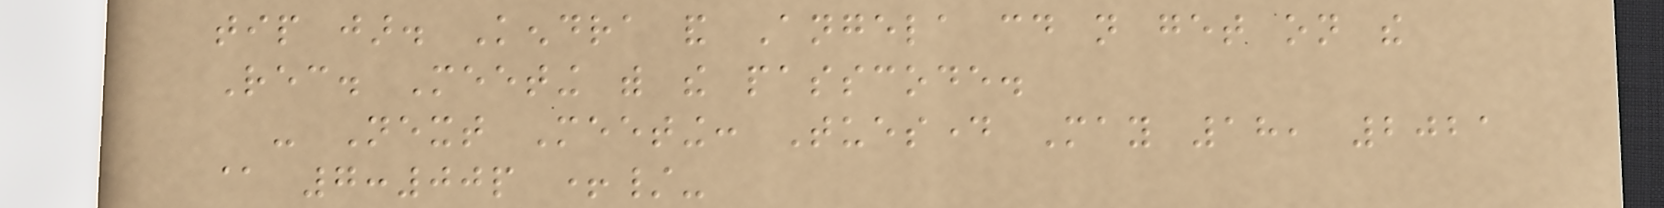tip jar. Kendra and Angela could not get on the
Rec. Meeting with the passcode.
- Next Meeting: Tuesday May 18, 2021
@ 7:00p +/-
